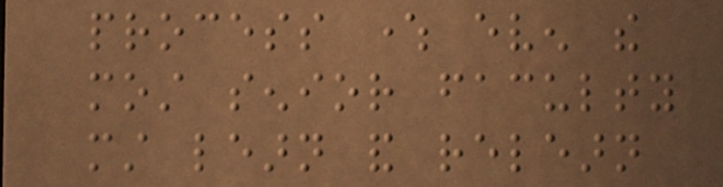process where even the
most senior faculty
must learn and relearn
